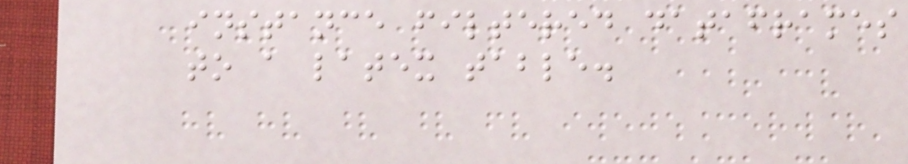instance filtered dataframes
to a latex table.
